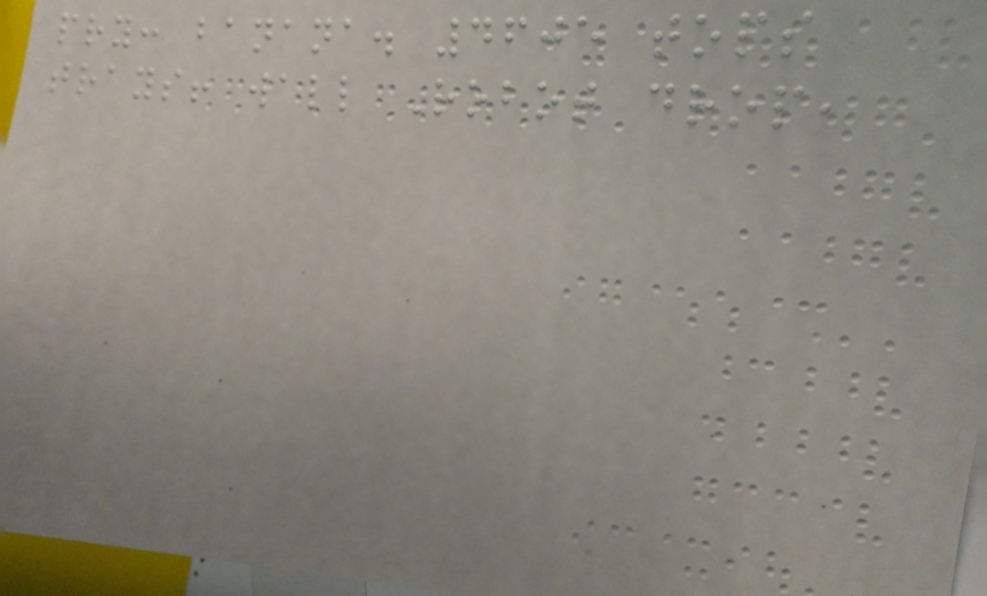pry: banana. 4605 tops
trays! wall Robot drop,
